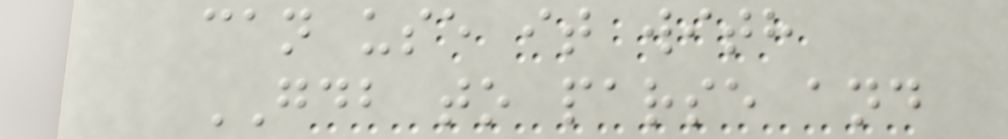can use it with
GDB to parse and
